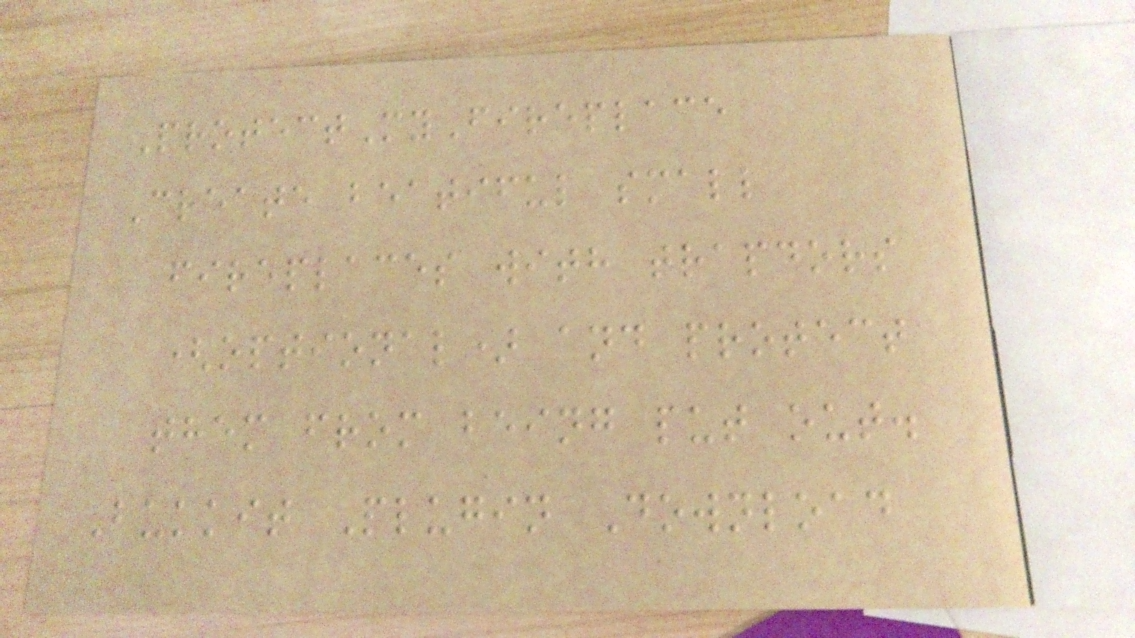ProtectMyFireplace
Create beatiful small
fireplaces with trapdors
(optional) and protect
them from being put out.
Bukkit Plugin Download
